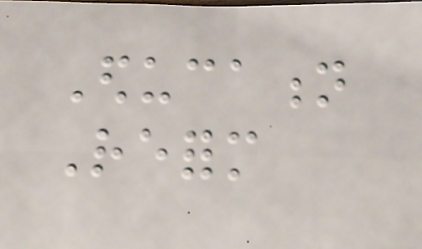Education
Reform
